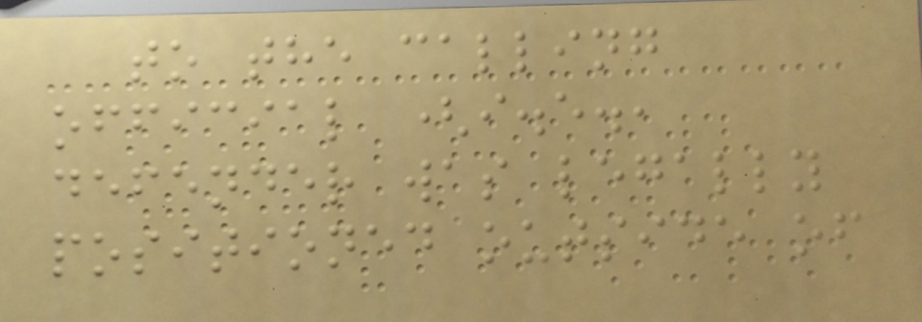to the calling
official (i.e.,
defender was legally
positioned outside of
